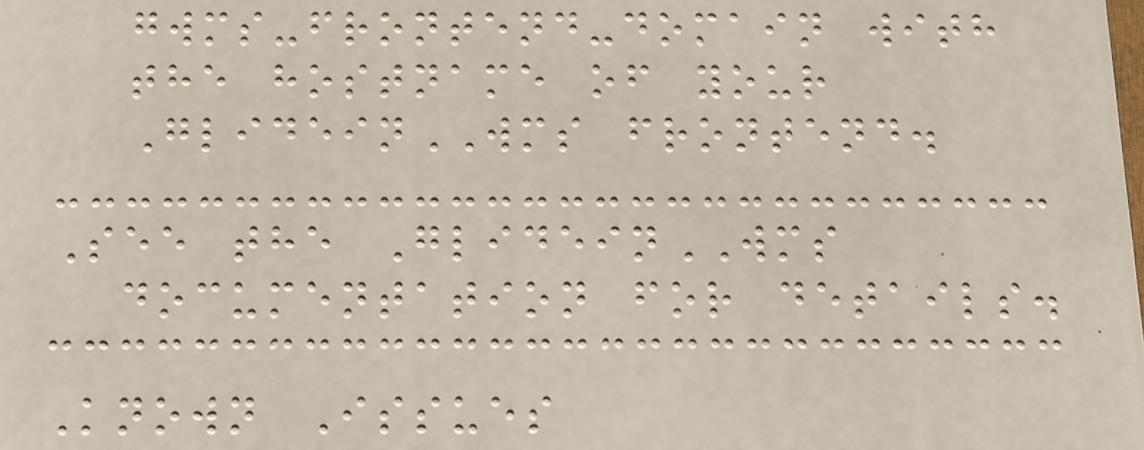gwms-frontend-domain with
the hostname of your
GlideinWMS frontend.
See the GlideinWMS
documentation for details.
Known Issues
